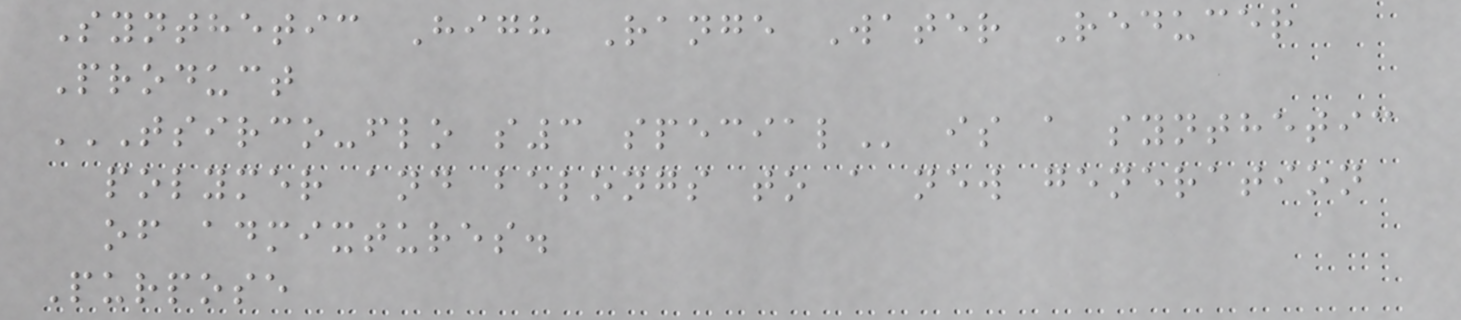Synthetic High Range Water Reducer
Product
TSIRCO-FLO S3 SPECIAL is a synthetic
polymer and belongs to a new generation
of admixtures.
Purpose
